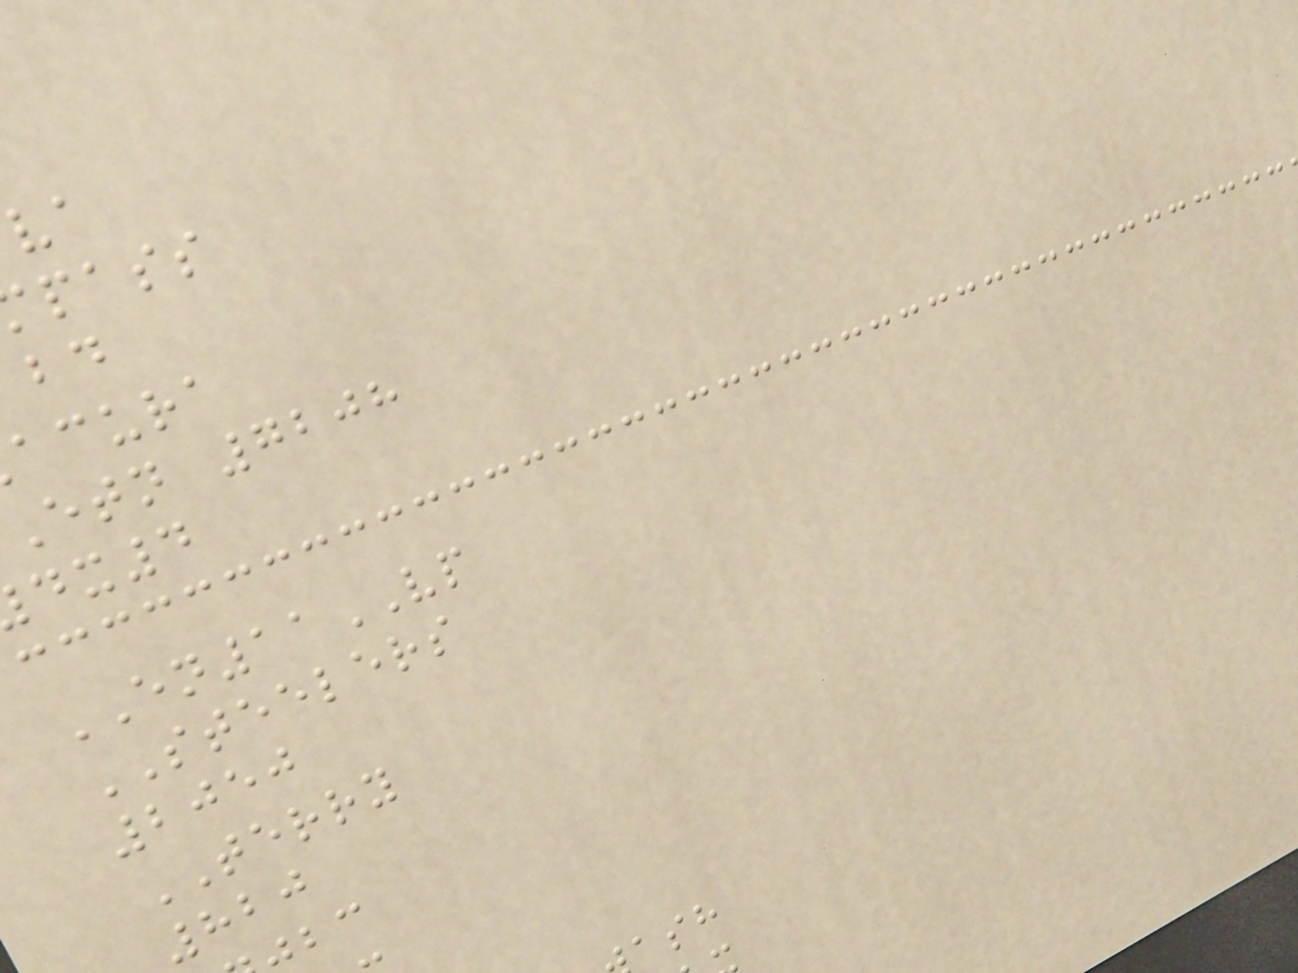pass
acura
etn 7208
EN11VP
STEELERS
2050
TERRY
820
